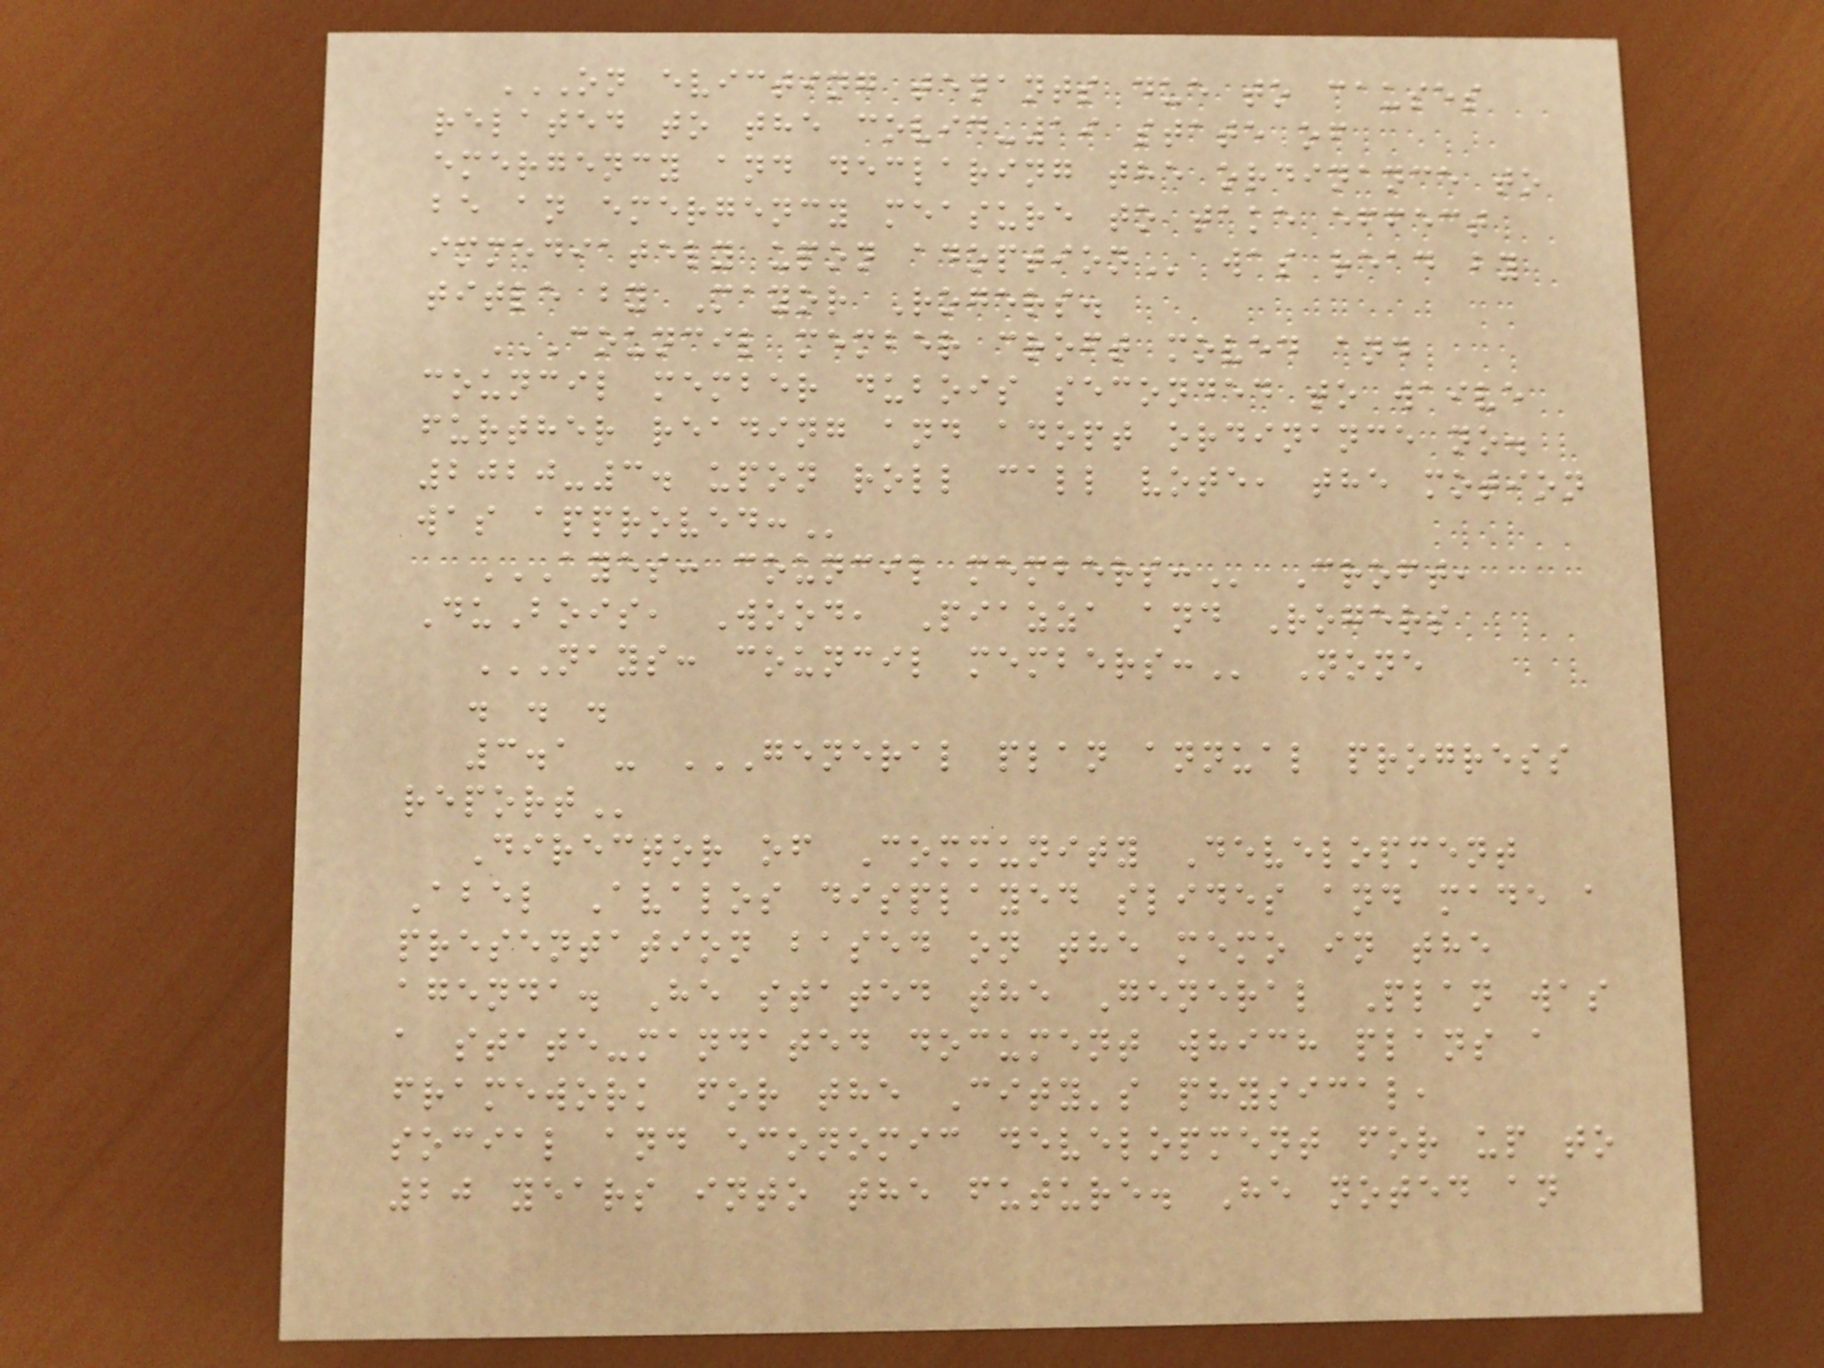ON EVICTING TENANTS DUE TO CAUSES
RELATED TO THE COVID-19 STATE OF
EMERGENCY AND DECLARING THE ORDINANCE TO
BE AN EMERGENCY MEASURE TO TAKE EFFECT
IMMEDIATELY UPON ADOPTION was read by
title by Mayor Rogers.
COUNCIL MEMBER CROFT MOVED AND
COUNCIL MEMBER DUBOIS SECONDED TO WAIVE
FURTHER READING AND ADOPT ORDINANCE NO.
2020-3. UPON ROLL CALL VOTE, THE MOTION
WAS APPROVED:
AYES: COUNCIL MEMBERS: Croft,
DuBois, Wood, Piazza and Rogers
NAYS: COUNCIL MEMBERS: None
. . .
3.1 - GENERAL PLAN ANNUAL PROGRESS
REPORT
Director of Community Development
Abel Avalos displayed slides and made a
presentation based on the memo in the
agenda. He stated the General Plan was
a state-mandated document which plans a
framework for the City's physical,
social and economic development for up to
20 years into the future. He noted an
